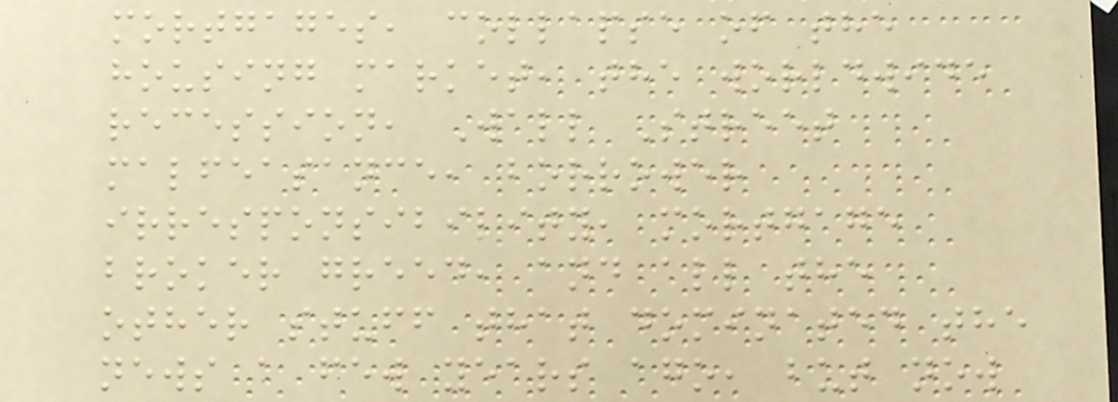mortgages, collapse of the
housing market, the worldwide
recession, Wall Street
malfeasance, borrower
irresponsibility, mortgage
broker greed, and all the
other stuff that dominated the
news a few years ago, but now
